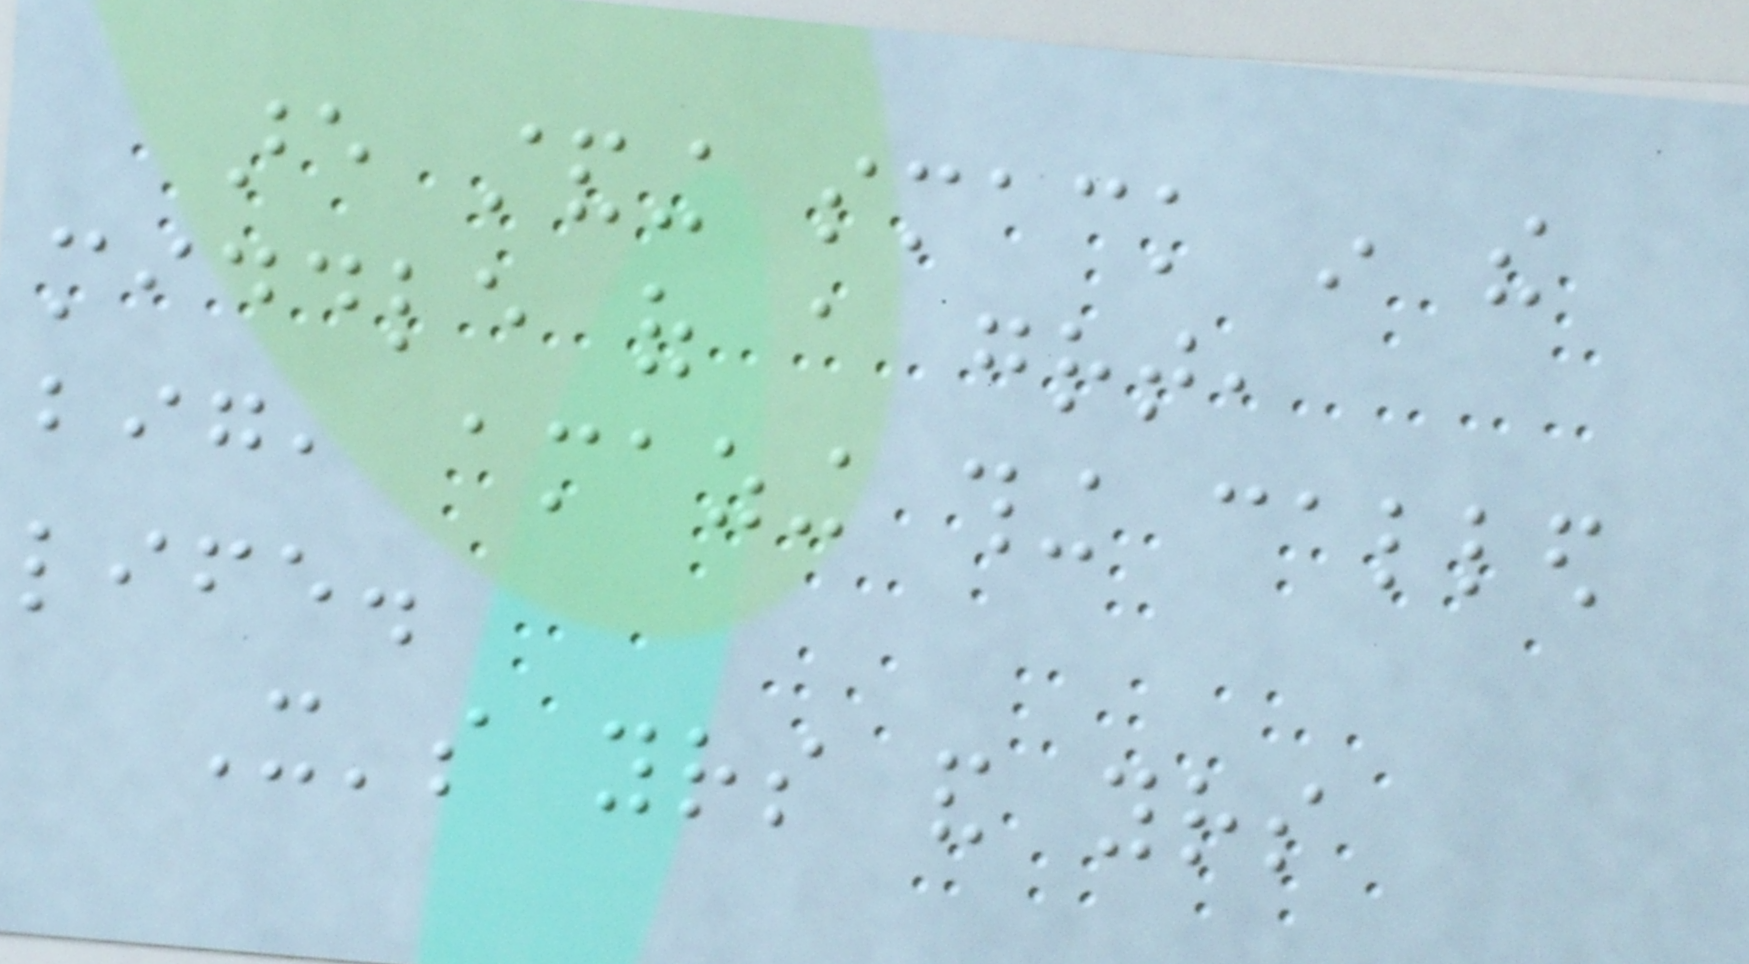are standing smack in the
middle of a great,
big, amazing thing called
life.
It's yours and yours
